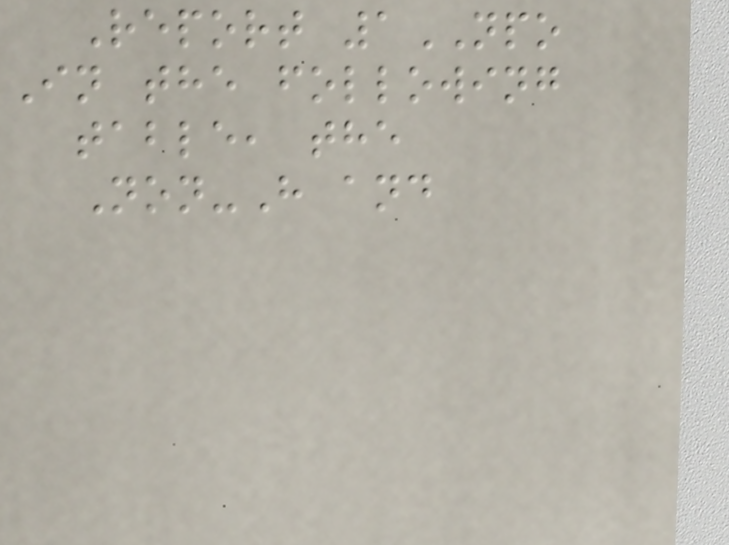Report 1NPO
In the following
table, the
Non-H and
